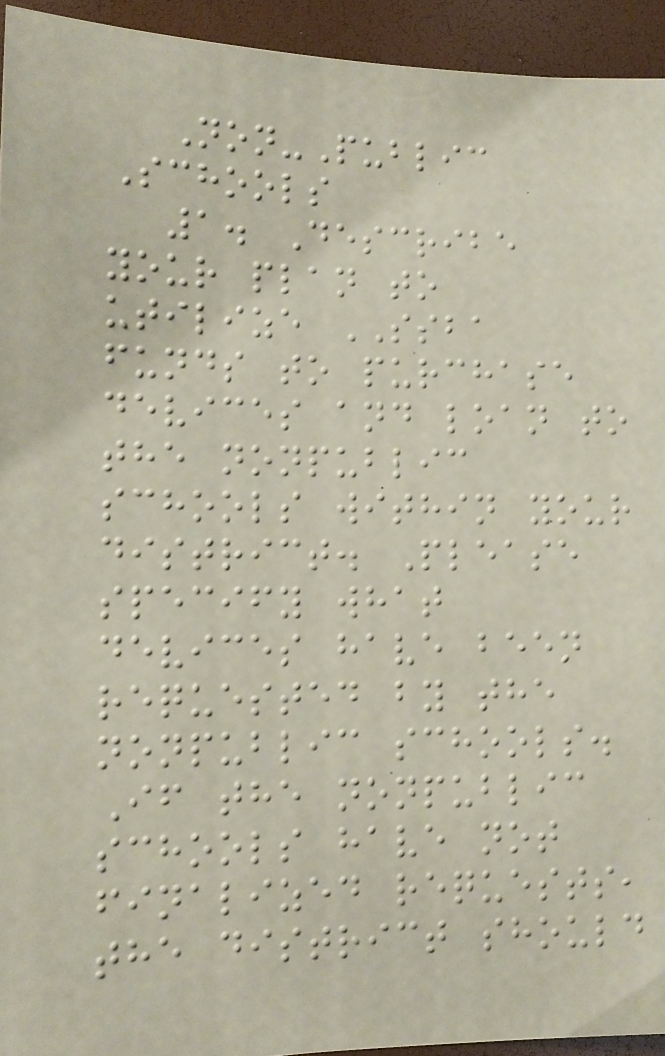Non-Public
Schools
1. Describe
your plan to
utilize SSBA
funds to purchase
devices and loan to
the nonpublic
schools within your
district. Please
specify what
devices have been
requested by the
nonpublic schools.
If the nonpublic
schools have not
finalized requests,
the district should
